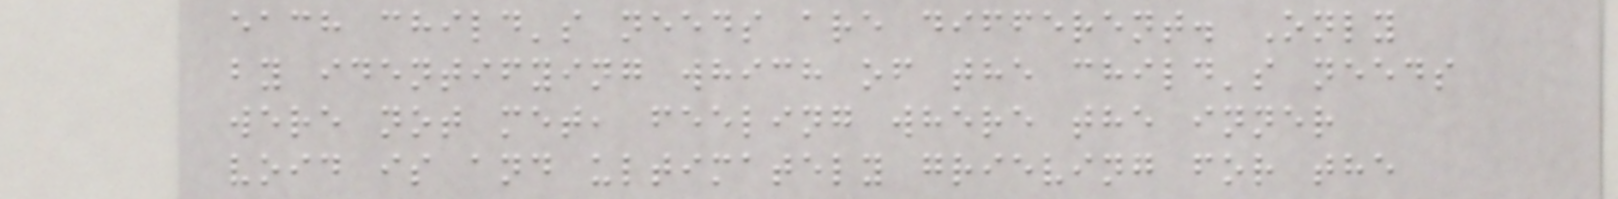each child's needs are different. Only
by identifying which of the child's needs
were not met, feeling where the inner
void is and ultimately grieving for the
